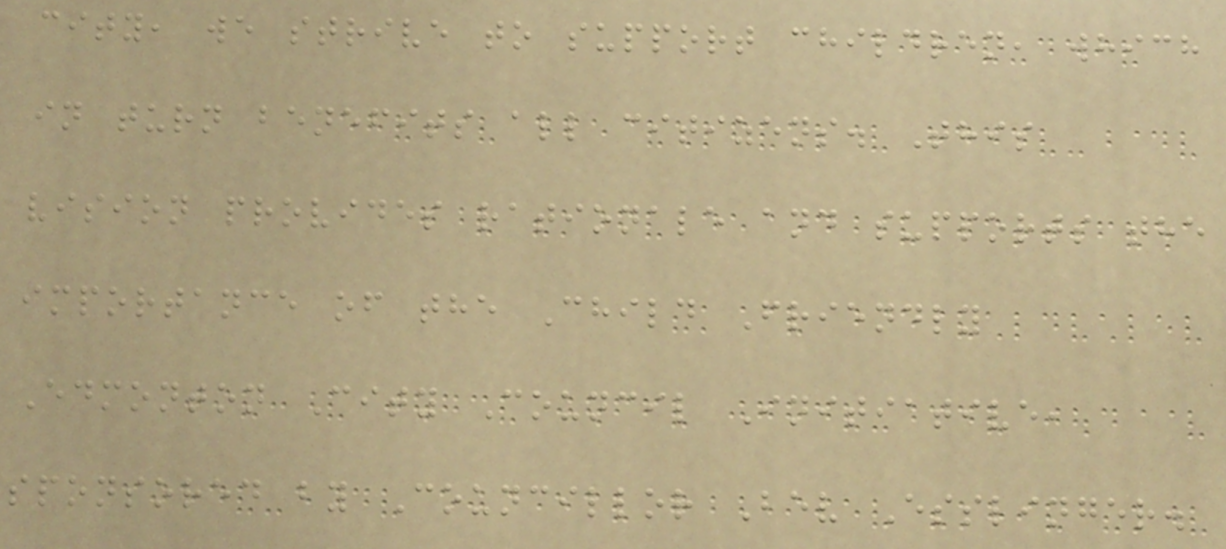city, we strive to support children, which
in turn benefits all citizens. This
vision provides rationale and supports the
importance of the Child Friendly
Edmonton City Council Initiative,
sponsored by Councillor Bev Esslinger.
